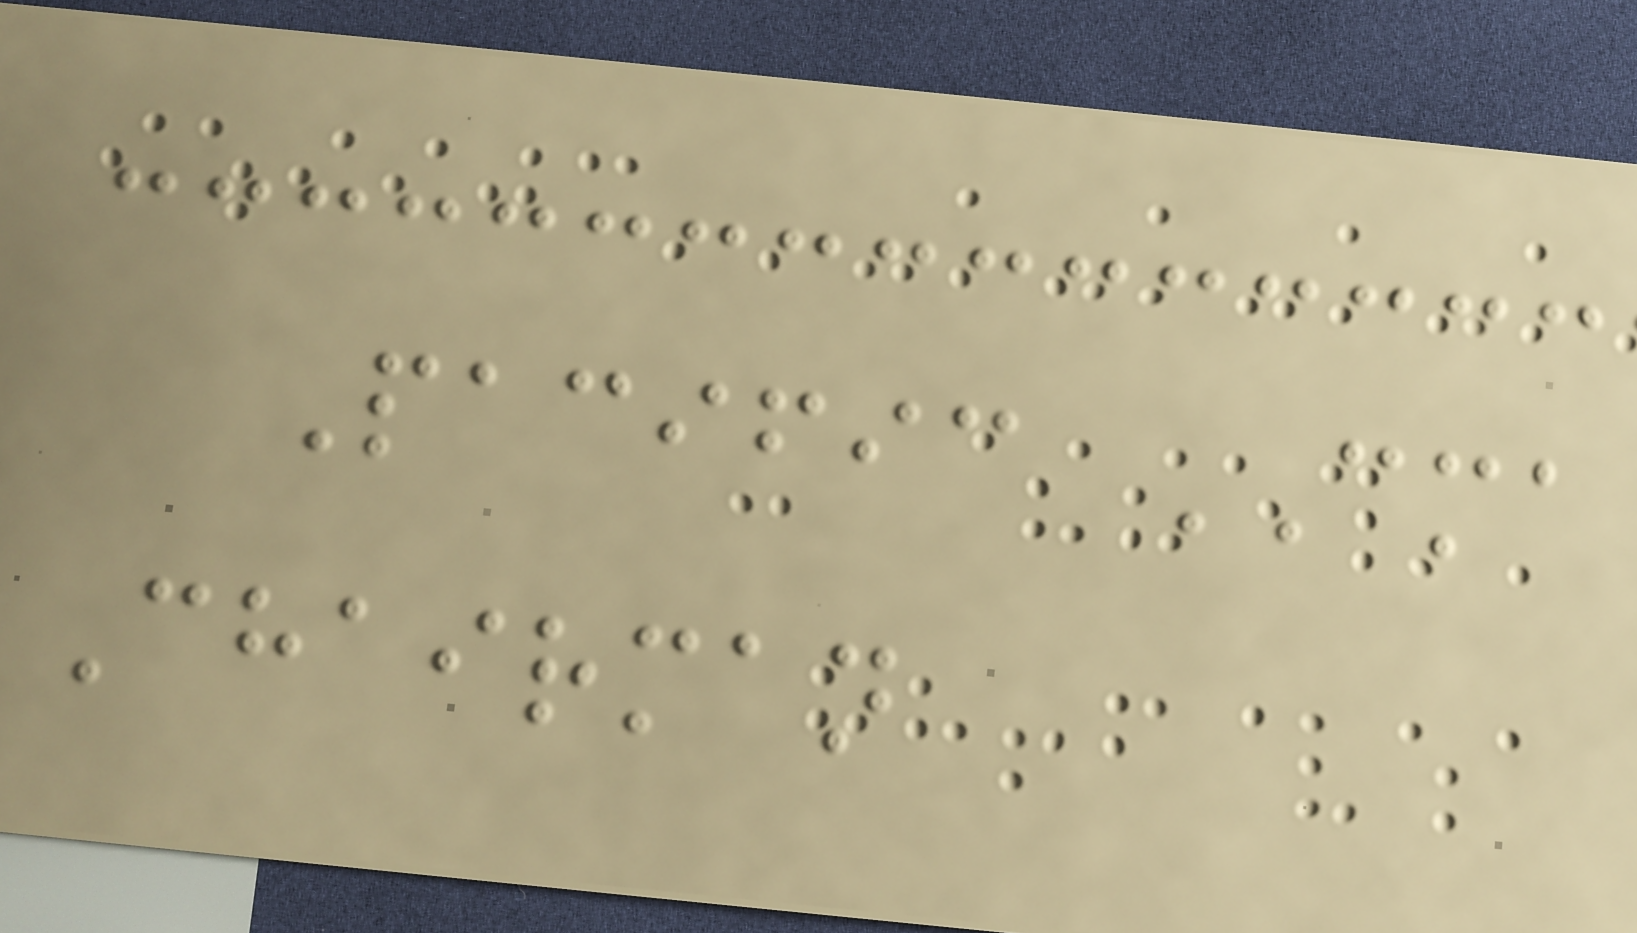Pacific CMA
Chairman
